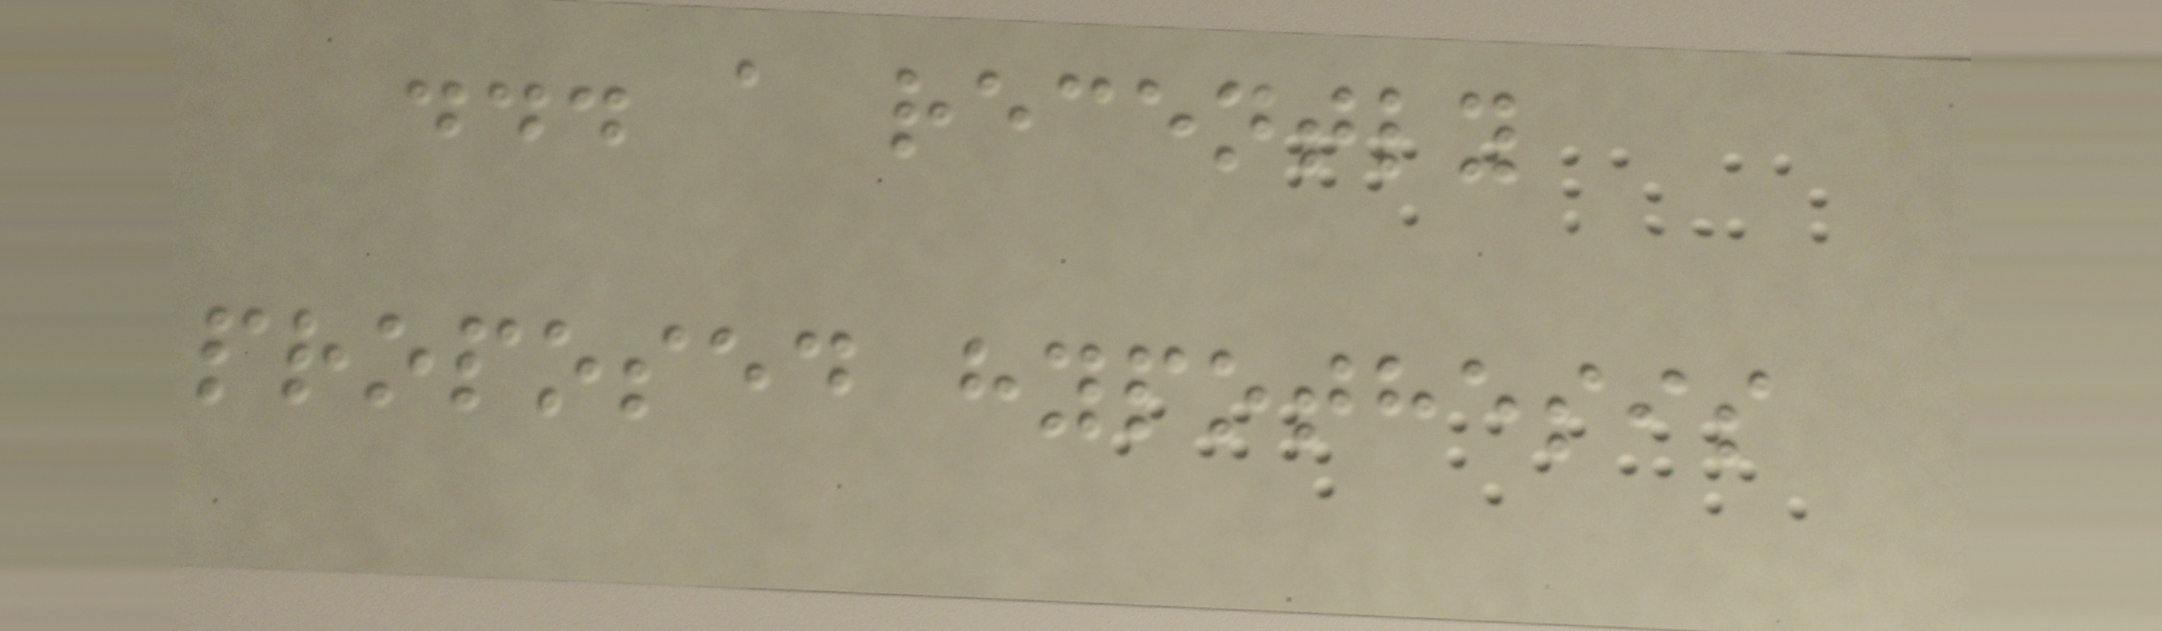... a recently
proposed hypothesis
